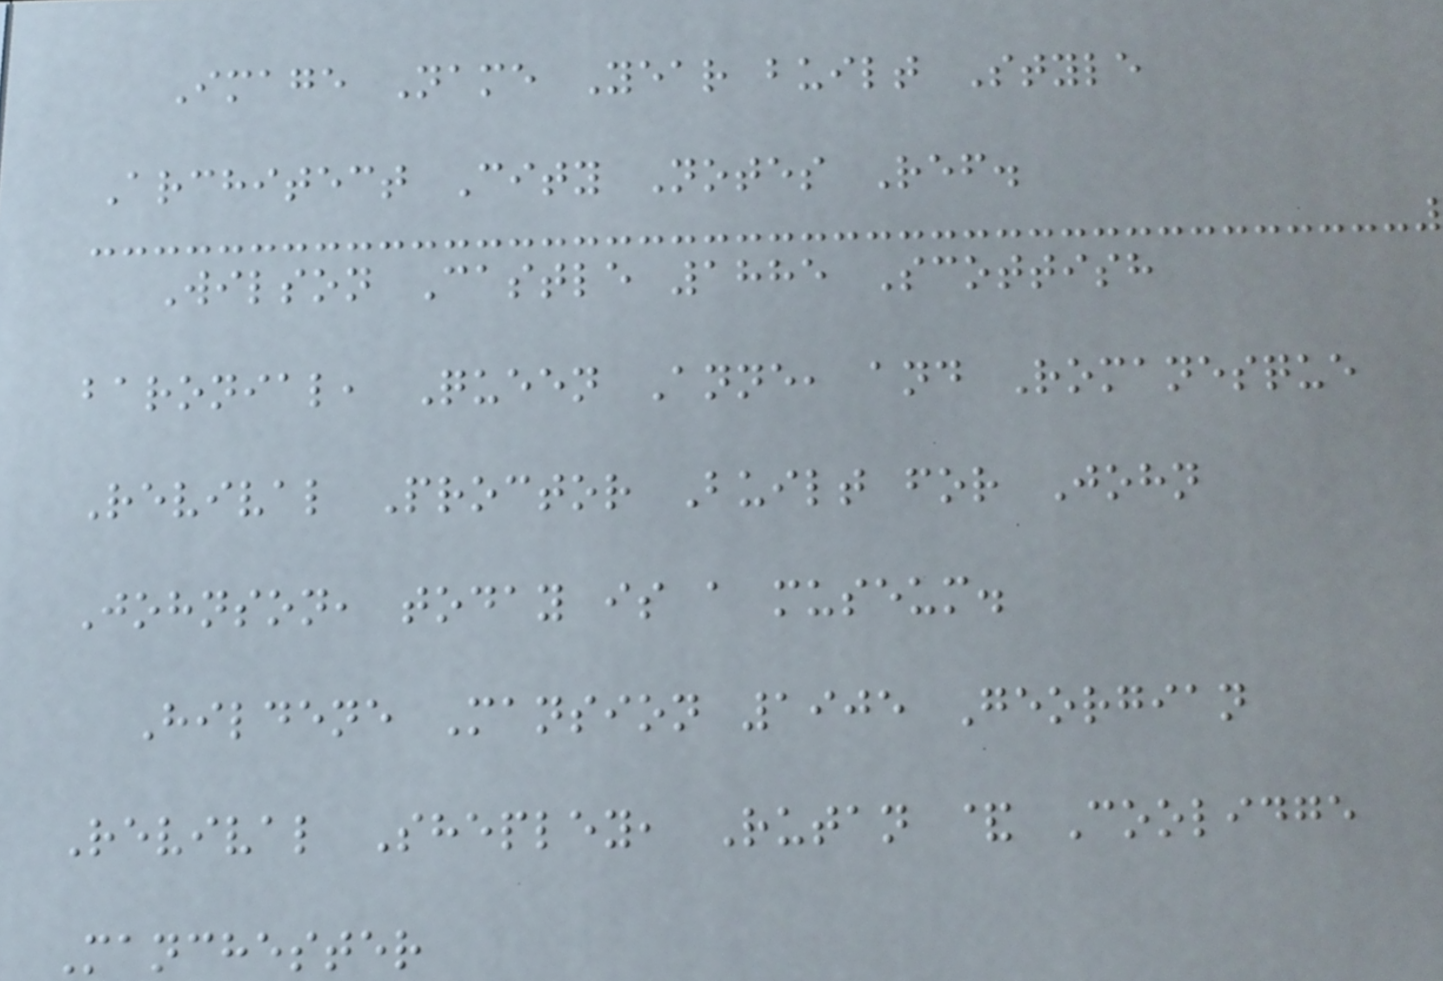Image Name Year built Style
Architect City Notes Ref.
Wilson Castle 1885 Scottish
baronial, Queen Anne, and Romanesque
Revival Proctor Built for John
Johnson, today is a museum.
Hildene Mansion 1905 Georgian
Revival Shepley, Rutan & Coolidge
Manchester
